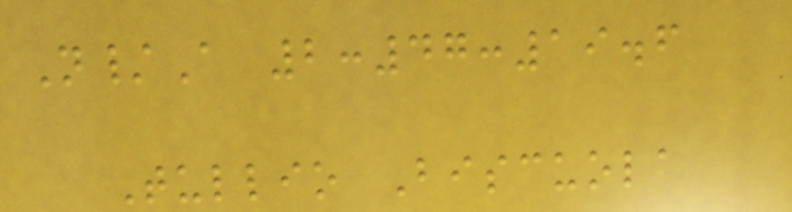N/A 2:47:19.6
Tullio Biscuola
